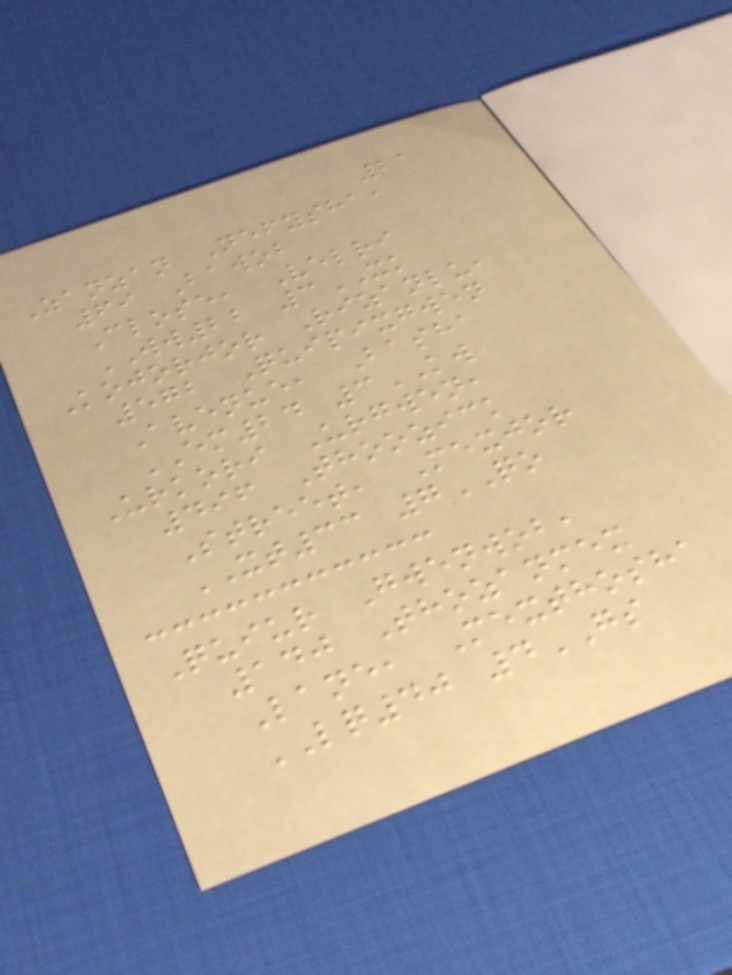21
Zanzan Nefysha,
69 Bawob
Close, Velri
WW22 3XK
Kojorjor Rizanlu,
572 Quipixgwen
Avenue, Basha
EM24 3KW
Urkori Urgwen,
496 Thoozick
Street, Mexjor
XT33 7QO
Quiur Gwenwob,
140 Thozanmex
Lane, Mexthosha
LQ40 4GS
